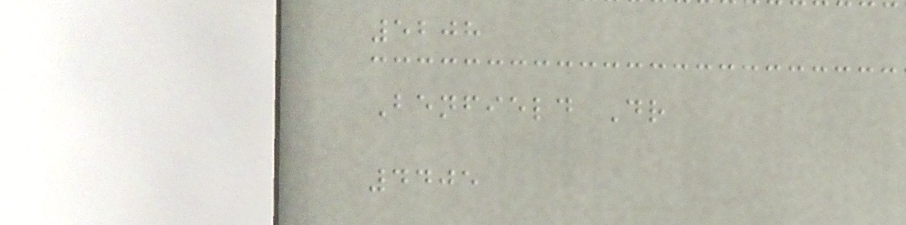5208
Benfield Dr
4405
